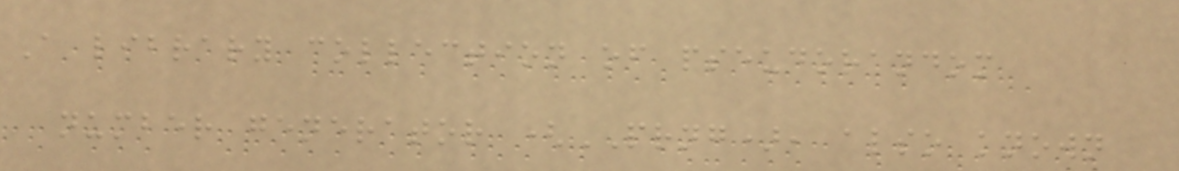A library collection of pseudorandom
number generator (PRNG), also known
